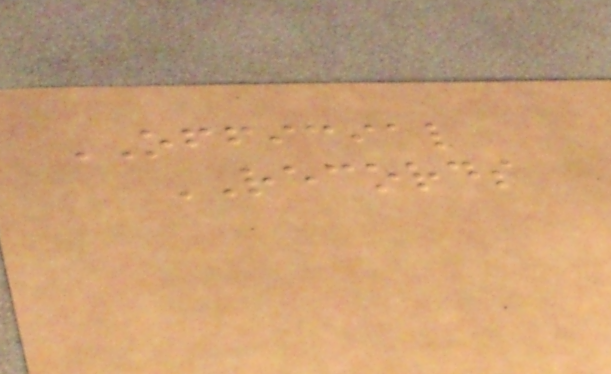OFFICIAL
RECORDS
